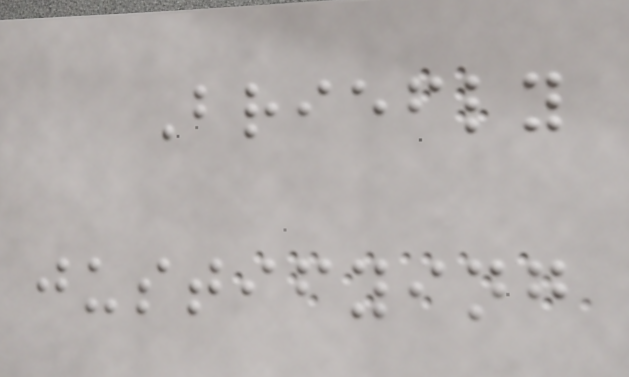Briefly
justifying
